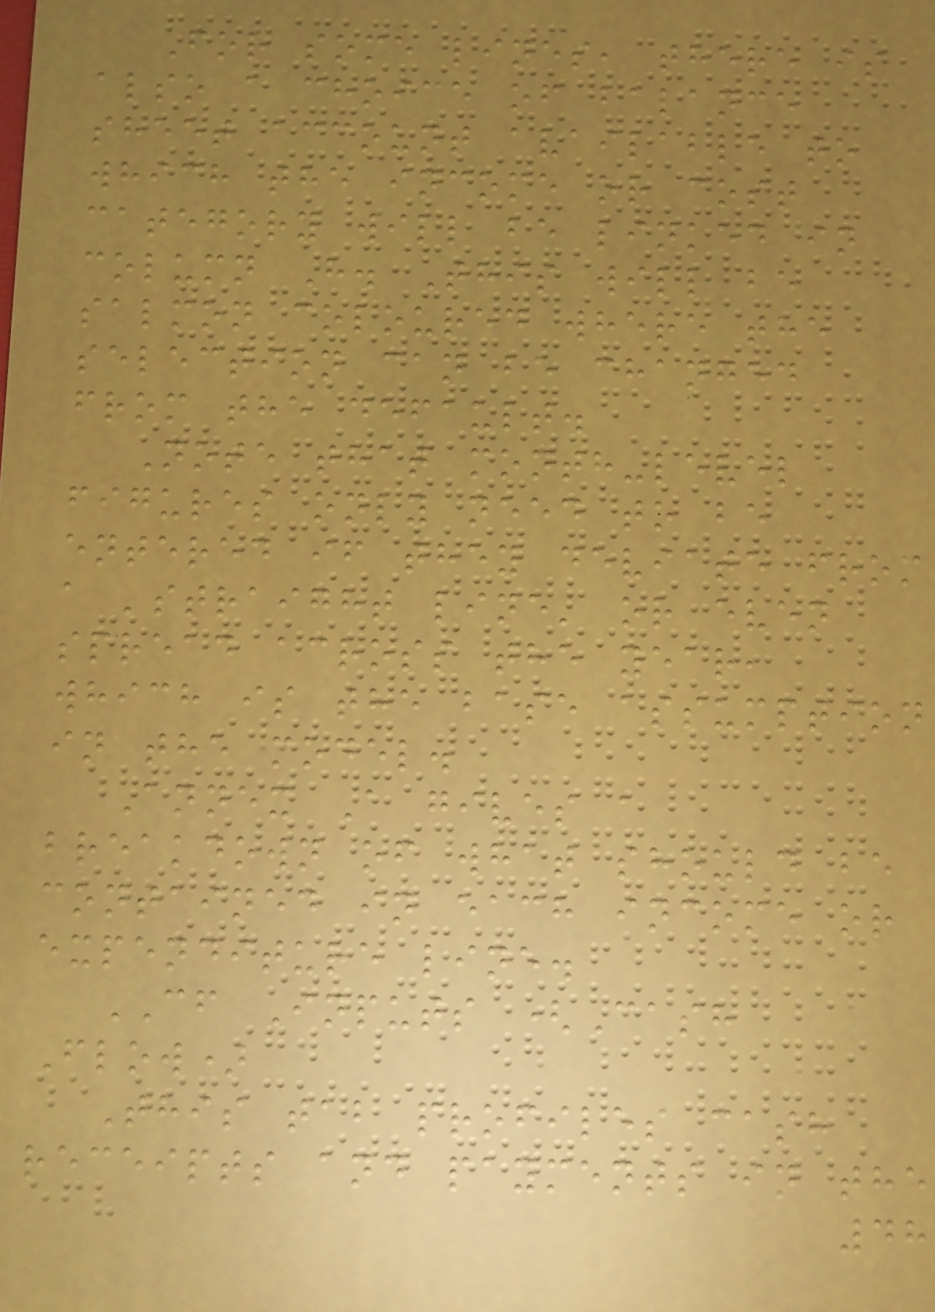For some lines, there is
also a choice of balance
sheet account available to
which the income or cost
category will be linked in
column H. This will be
salmon coloured where the
selection can be changed
from the default.
Note that month-level
figures only need to be
entered if they deviate from
a 'straight line' or even
spread across the year,
which is the base assumption
in the model.
Annex A gives a
breakdown of what should be
contained in each income or
expenditure line.
CF Inputs (Cash
Flow)
This tab profiles cash
receipts and payments in the
48
